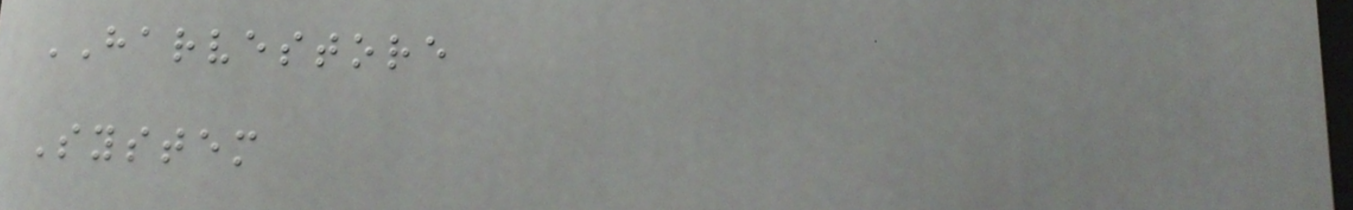HARVESTORE
System
